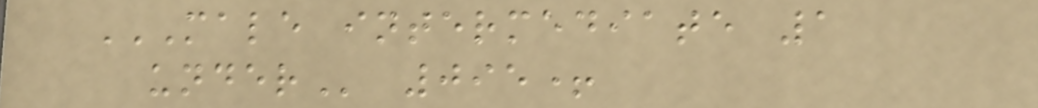MALE INTERMEDIATE 1
UNDER 095+
